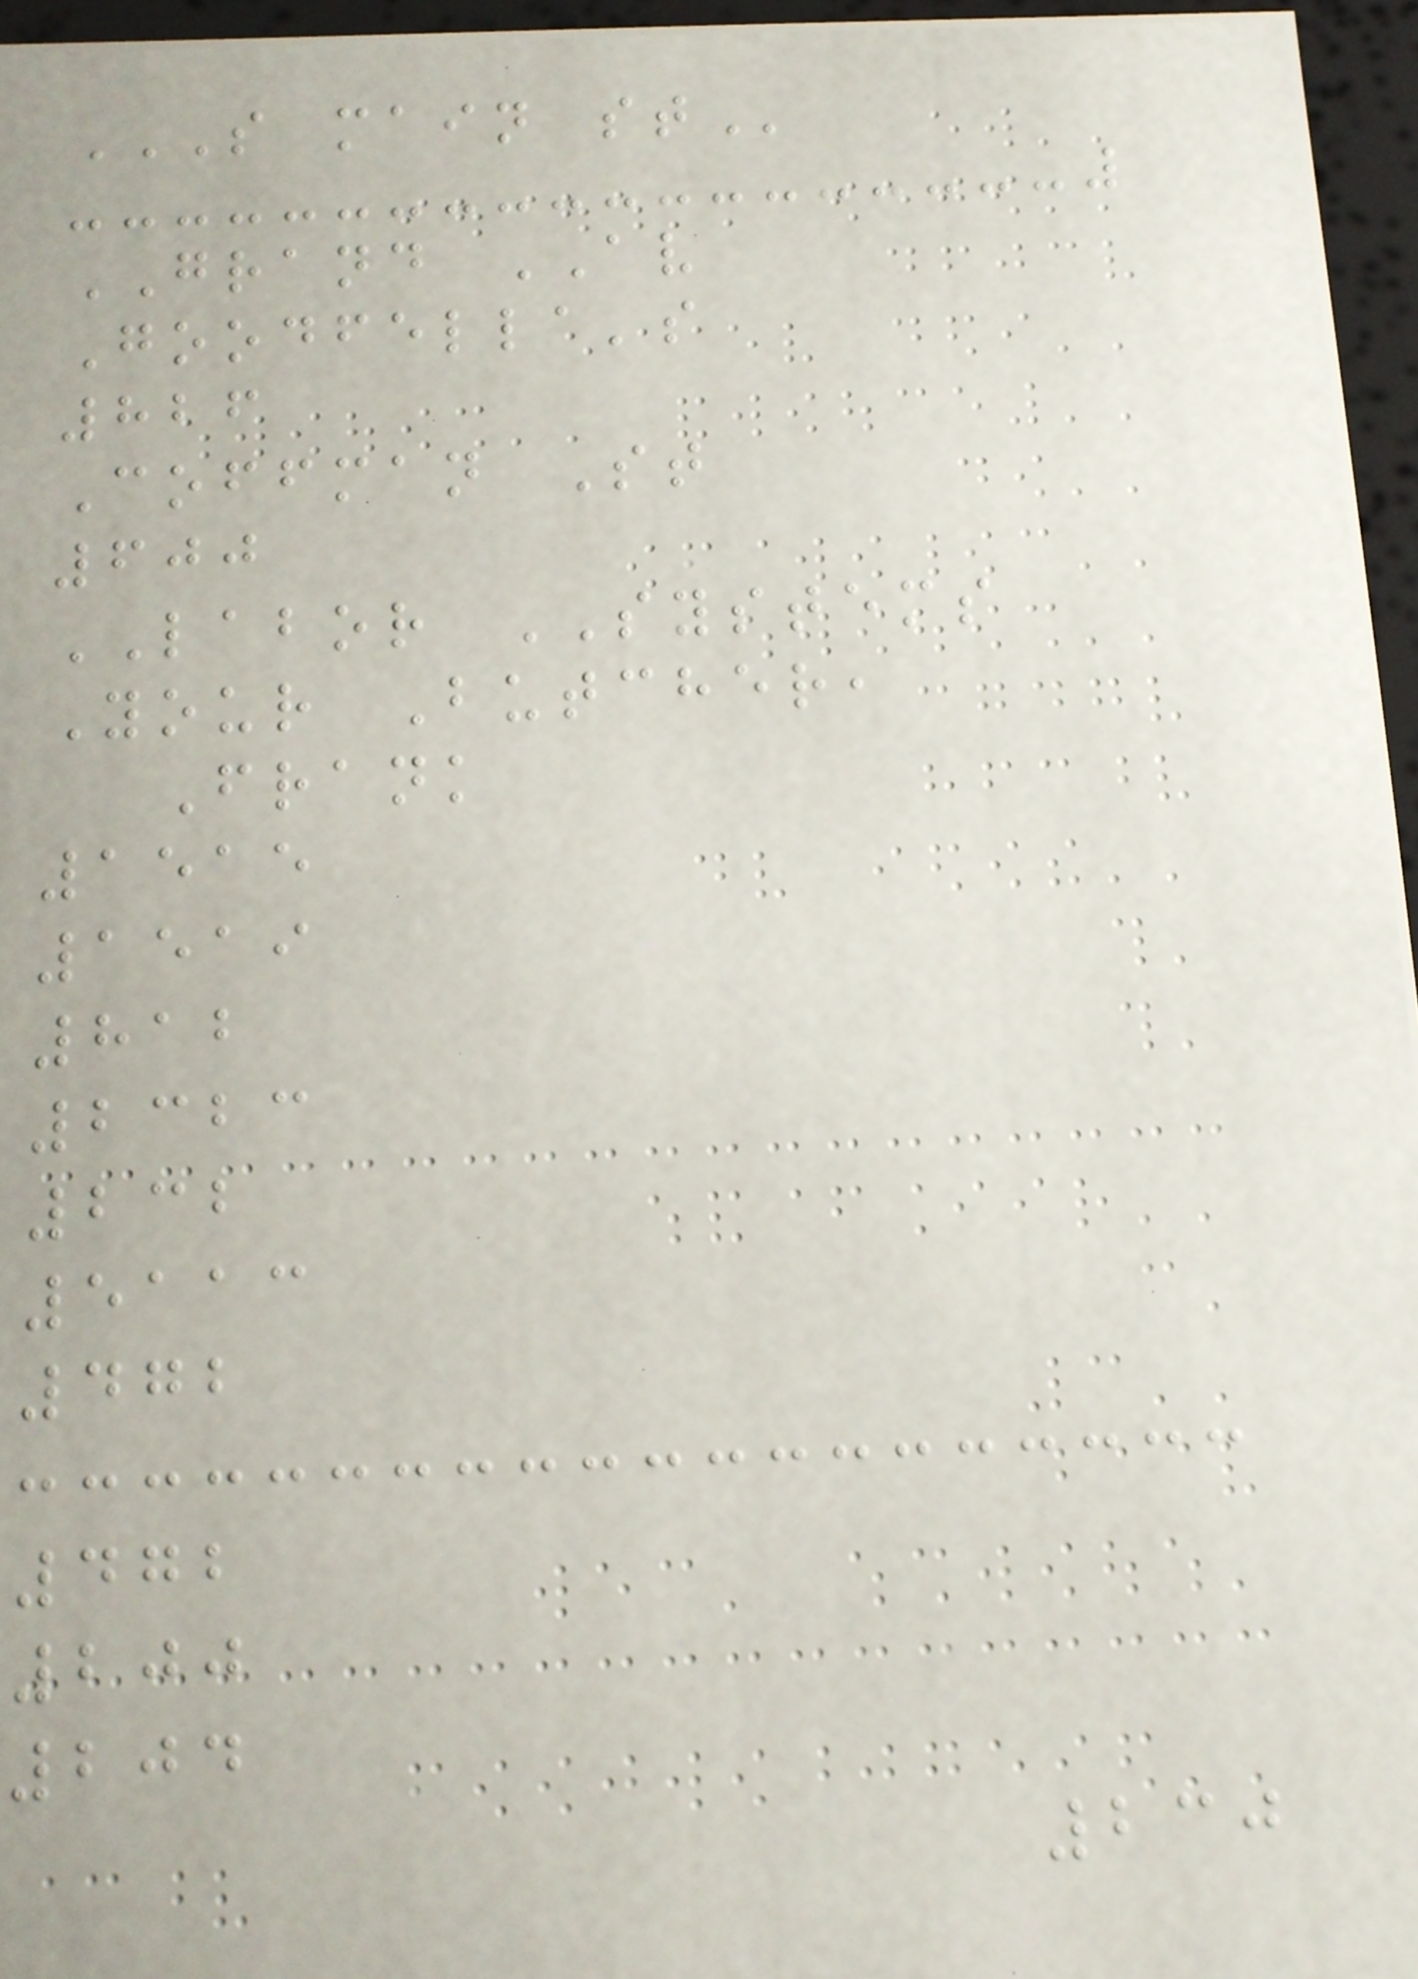S MAIN ST
GRAND AV
Goodfella's
826
Coffman St
600
LABOR SYSTEMS
Your Butcher,
Frank
1515
1519
812
2323
232
5113
472
472
200
204
230
